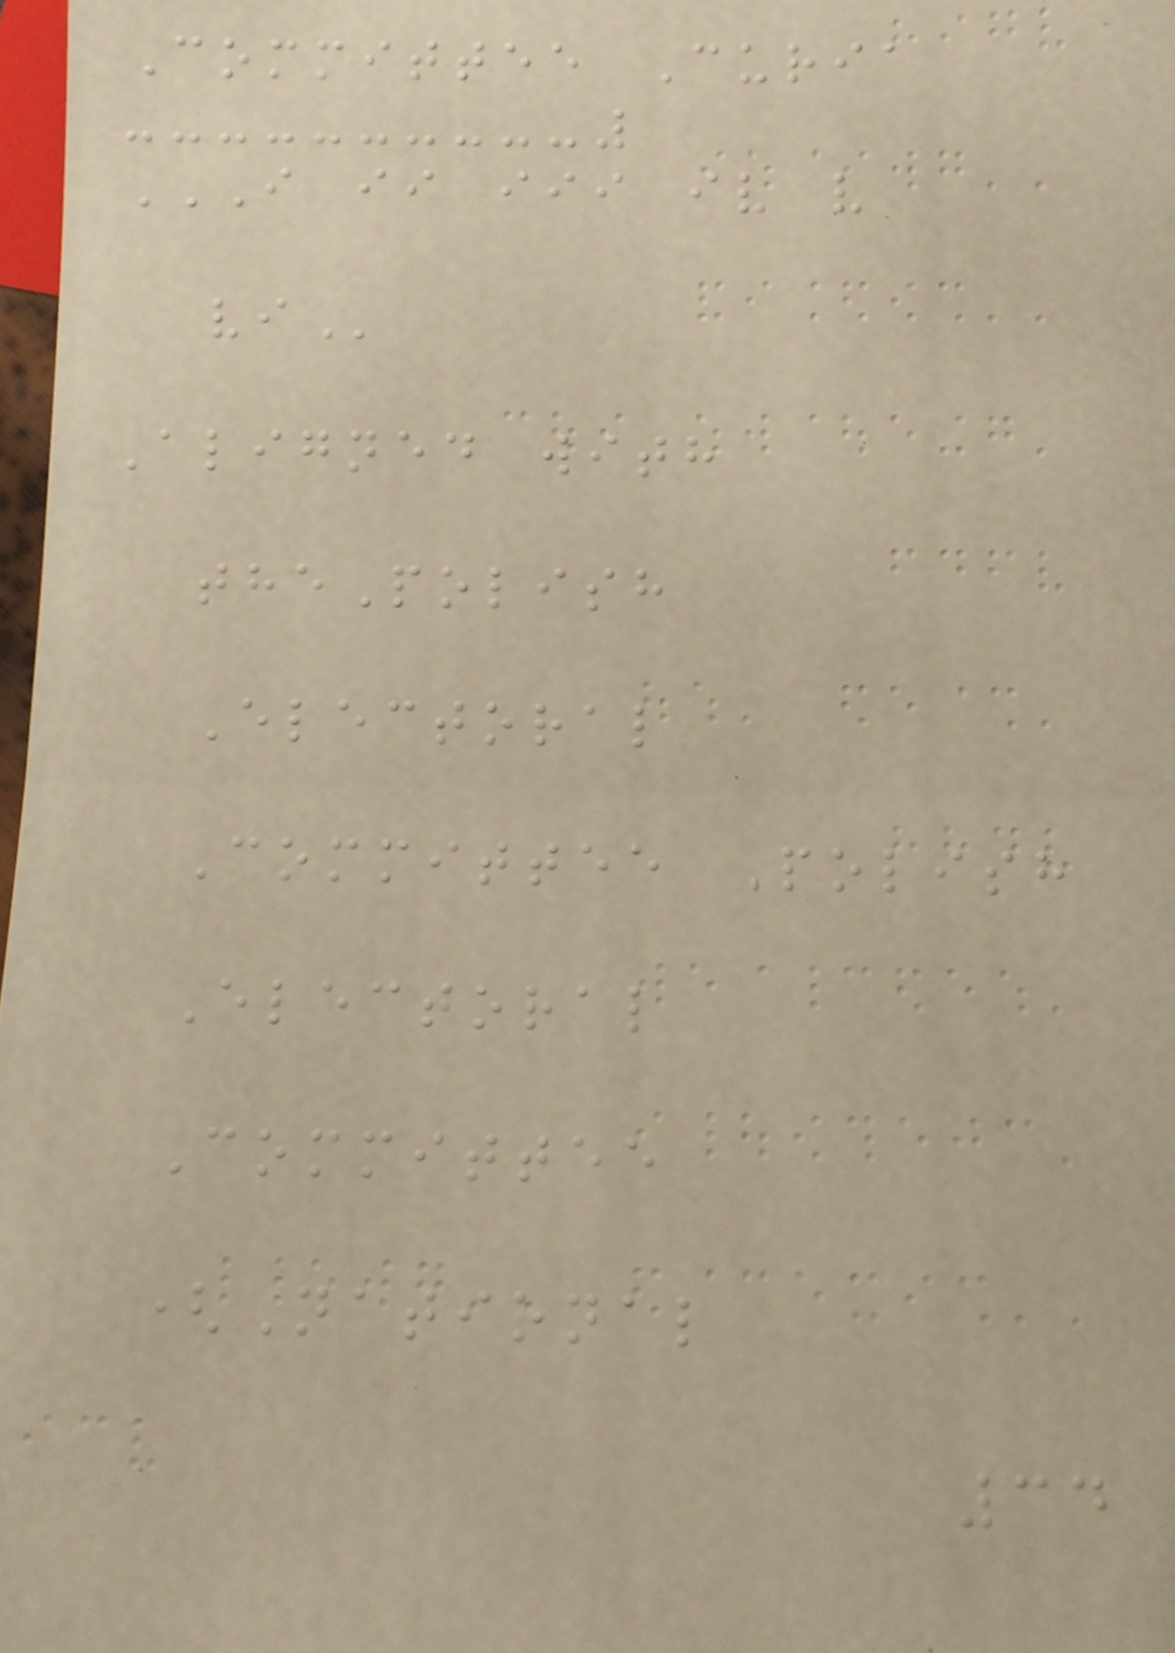Committee Curia
I II III IV V
VI
Aligned with
thePolish
Electoral
Committee Polish
Electoral
Committee
(National
34
